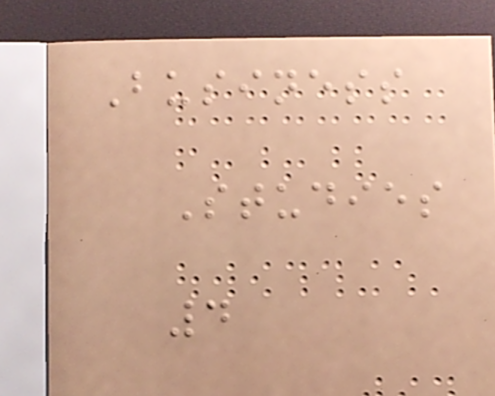Business
Studies
4
